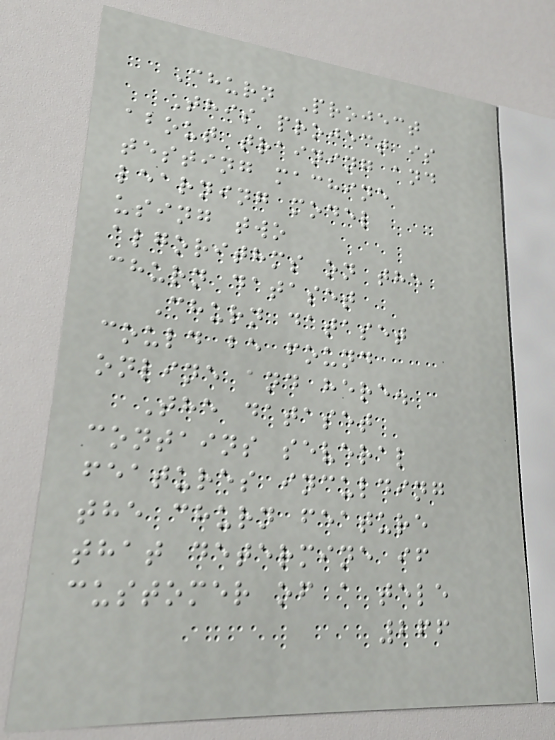Churn Project
This project is
about training and
testing machine
learning model
using two
algorithms on the
churn dataset
Churn dataset
could be found
online and here.
The dataset
contains several
features inculding
the churn feature
that determine if
customer of a tele
266
